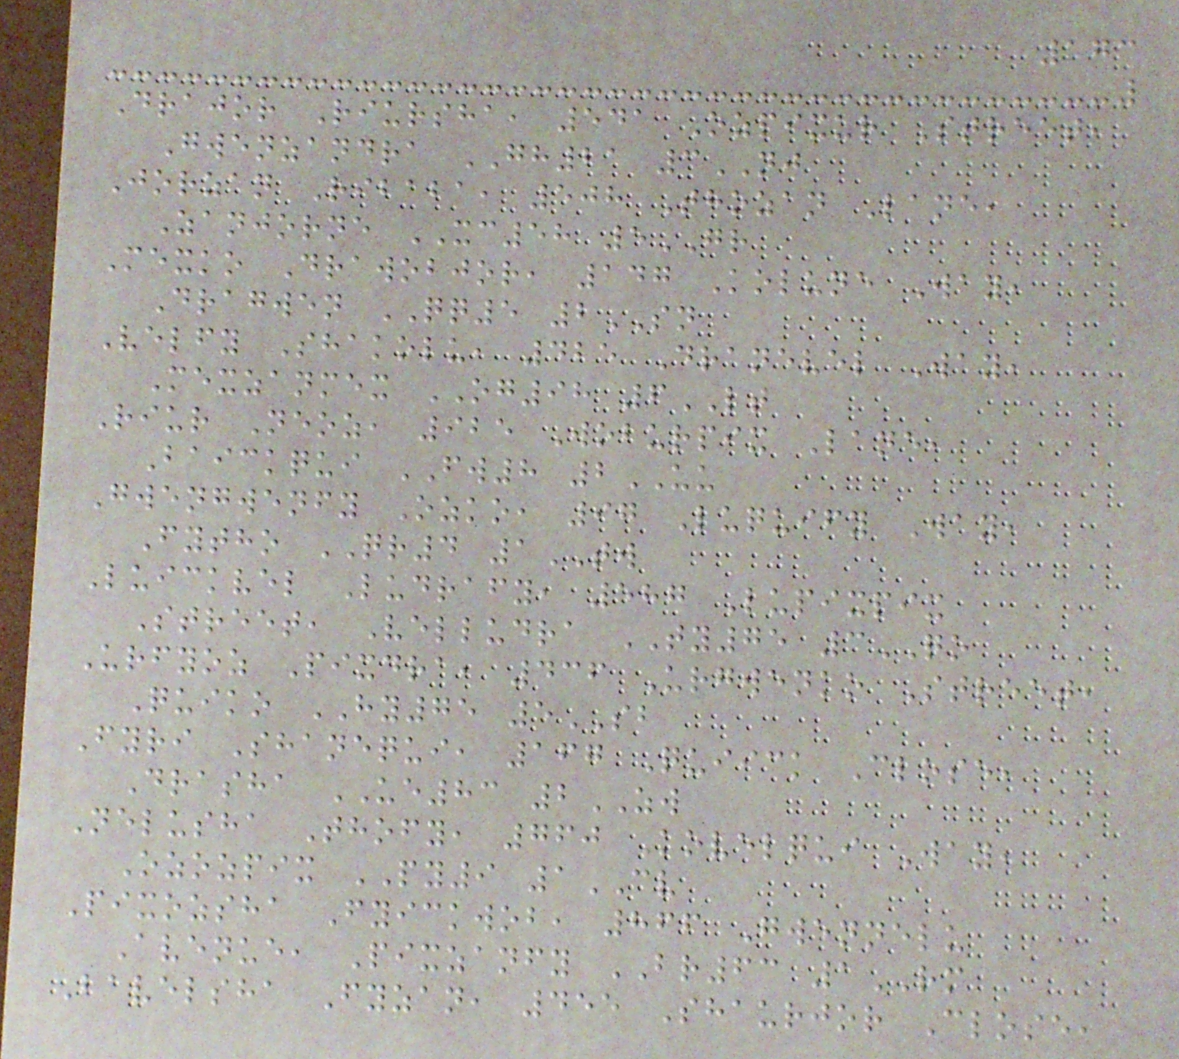173
Drajor Riursha, 541 Ozpixur Street,
Gwenzandra GH21 3NJ
Jorzan Ribaba, 508 Thozan Lane,
Zanjorne XC58 5GR
Mexko Drawobjor, 147 Kolune Way,
Dragwen QQ5 2SN
Velfy Shakolu, 425 Dranevel Way,
Mexzanmex OG98 6LT
Riur Neoz, 925 Woburpix Lane,
Baickqui FW8 2UU
Gwengwenfy Ozko, 97 Luquify Way,
Fytho QR4 1TW
Luickvel Ludrafy, 587 Lupixpix
Street, Velludra TY75 3QO
Urfyoz Pixdra, 436 Urgwenko Street,
Quiko HY75 5SB
Fyri Shanequi, 167 Quiick Close,
Drasha UE83 2ZW
Nelusha Thofy, 760 Kovelqui Way,
Ozozpix PY9 1CV
Pixozsha Fyickwob, 866 Gwennelu
Avenue, Pixzanfy BR63 1RM
Bavelsha Fyzan, 455 Shaurjor Close,
